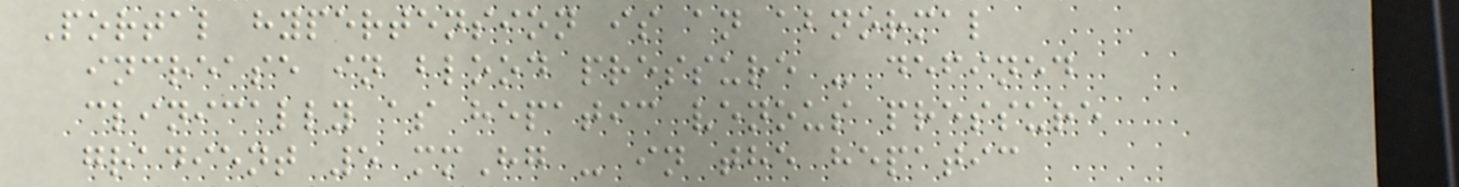Portal hypertension is an abnormal
increase in blood pressure - defined
clinically as hepatic venous pressure
gradient 5 mmHg - in the hepatic
